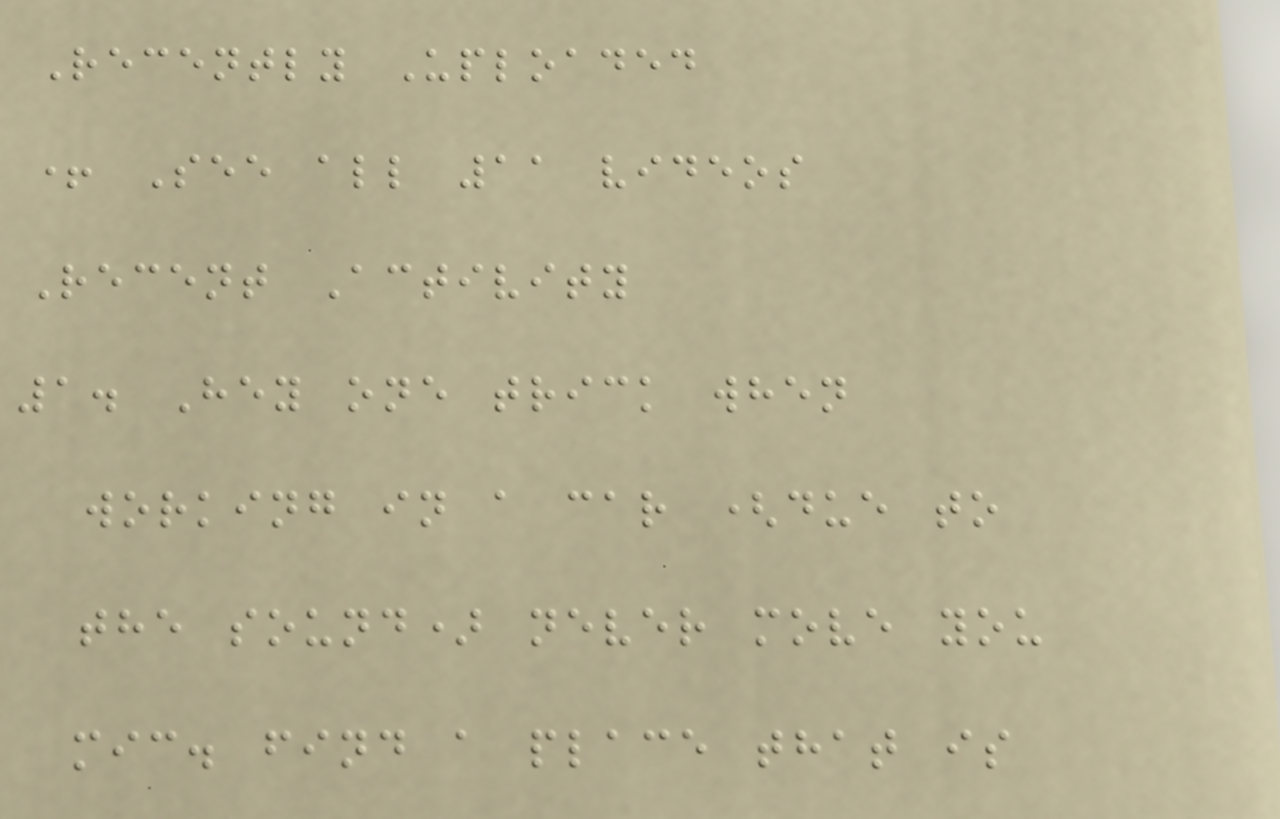Recently Uploaded
+ See all 11 videos
Recent Activity
1. Hey one trick when
working in a car (due to
the sound) never move you
mic. find a place that is
